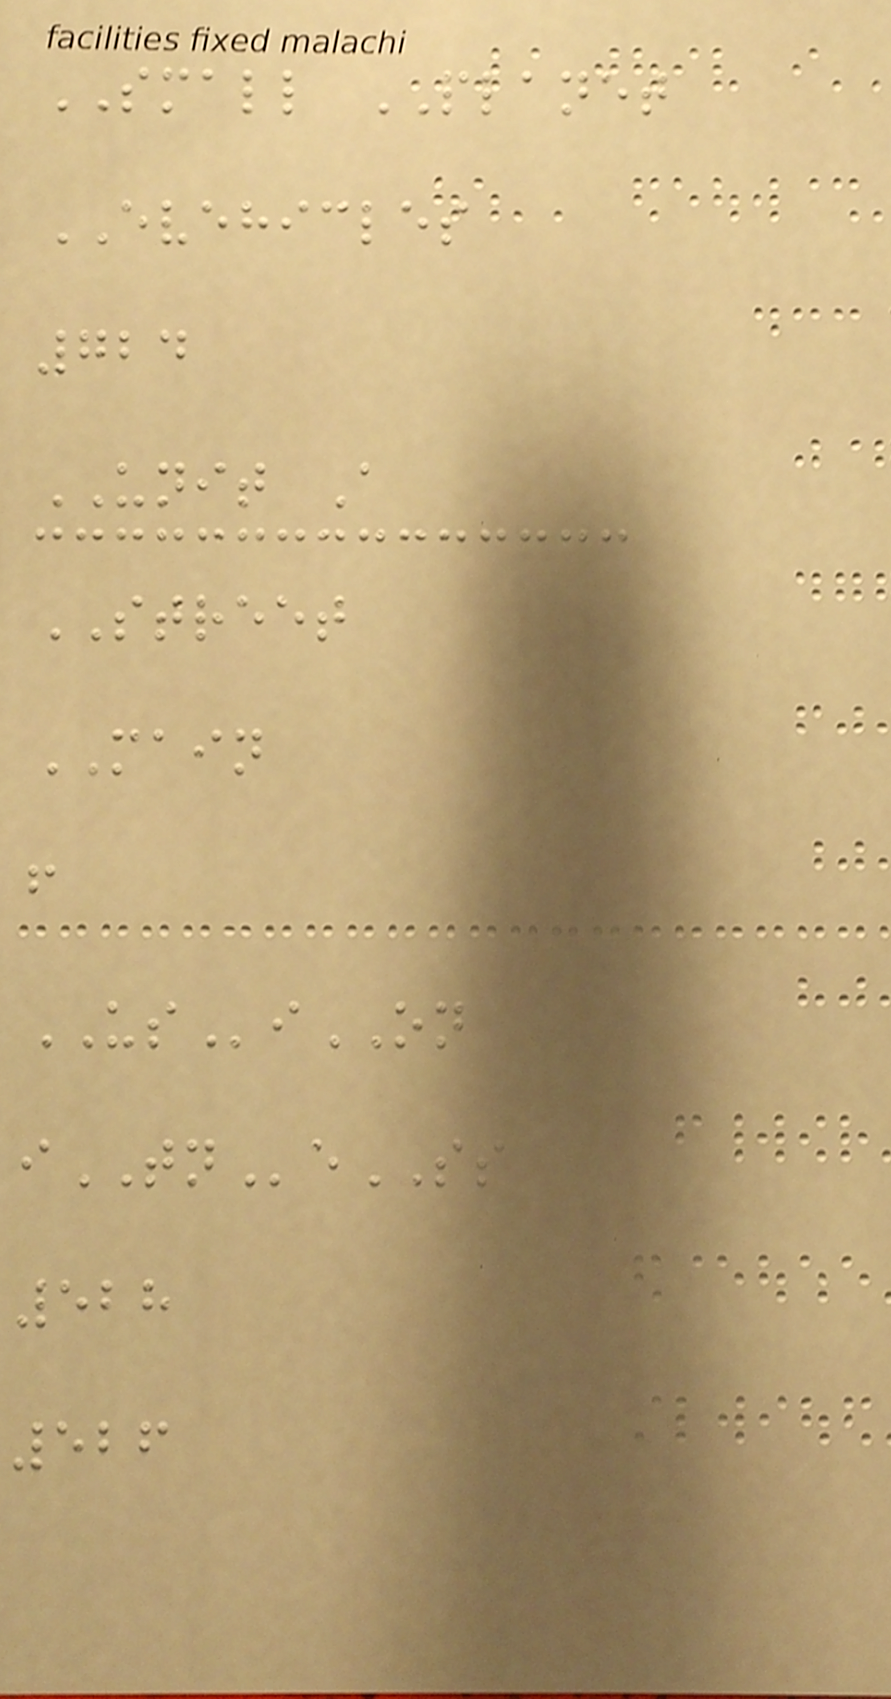SMALL PLANET
EVEHICLES
724
UNIT A
STREET
MAIN
f
USiON
iTNeSS
528
526
